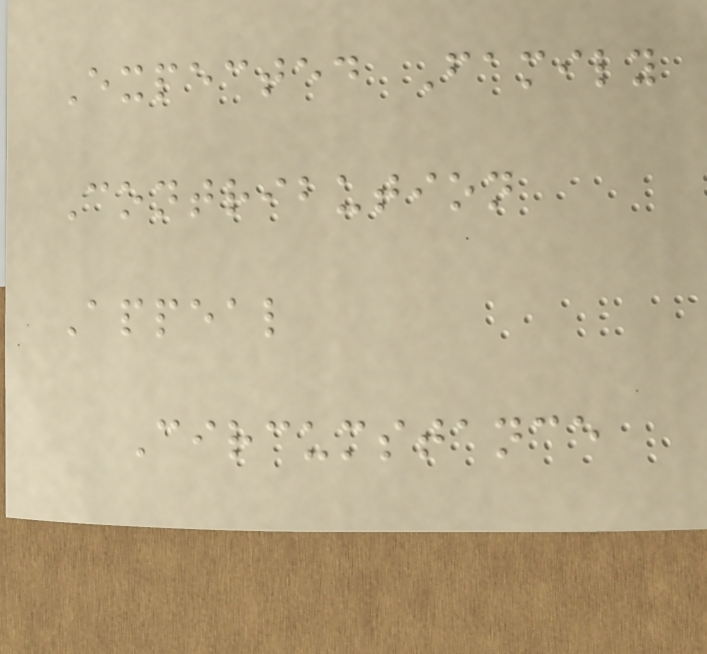Expected Family
Contribution
Appeal
Circumstance
